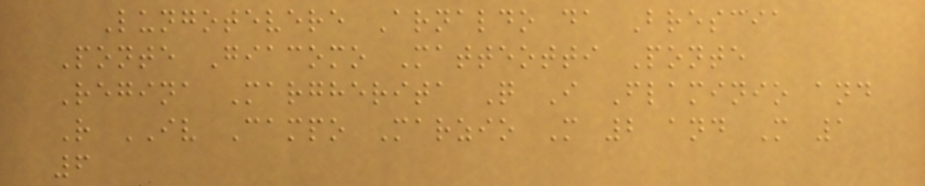Lungotevere Arnaldo da Brescia
Ponte Giacomo Matteotti Ponte
Regina Margherita Q I Flaminio and
R IV Campo Marzio M 2 and M 1
6
